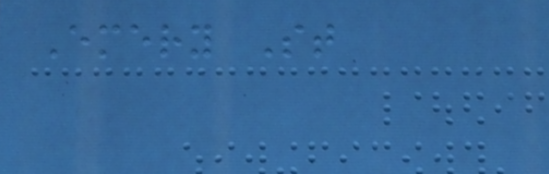Emery St
